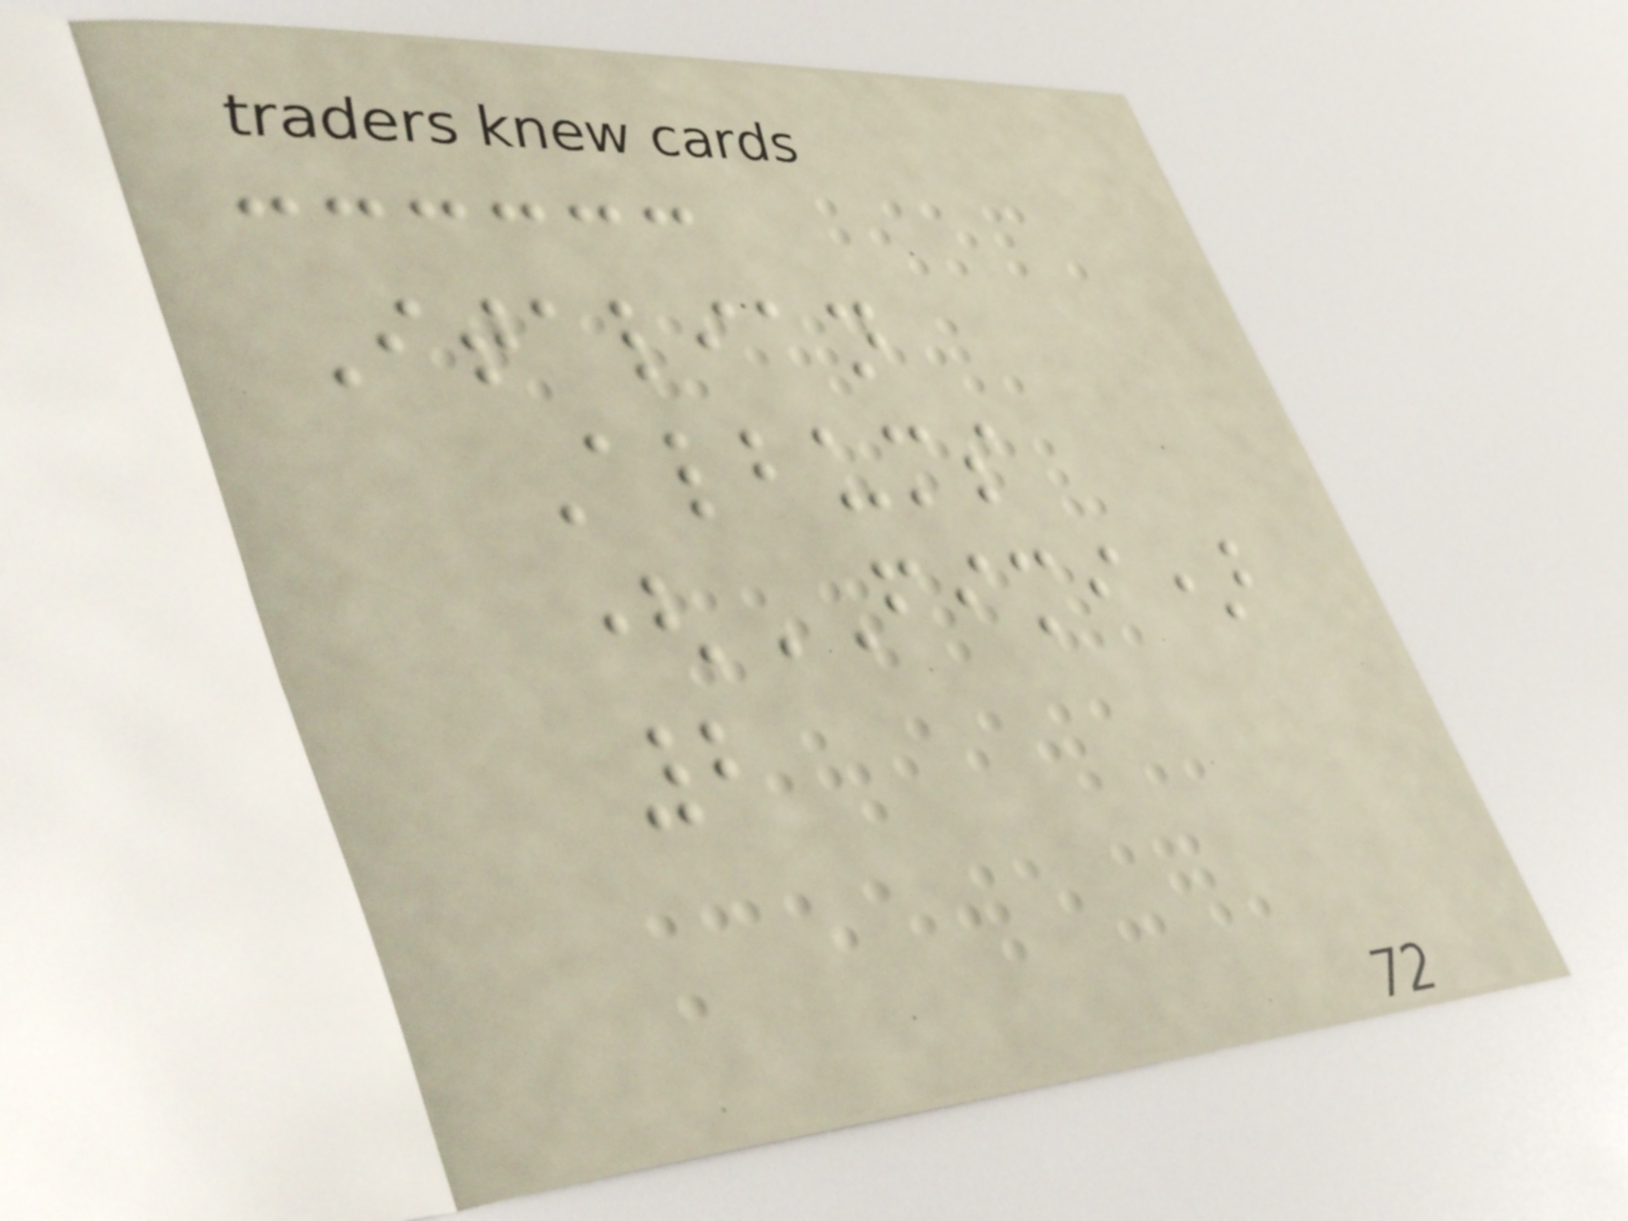Italian
Albums
(FIMI)
2
